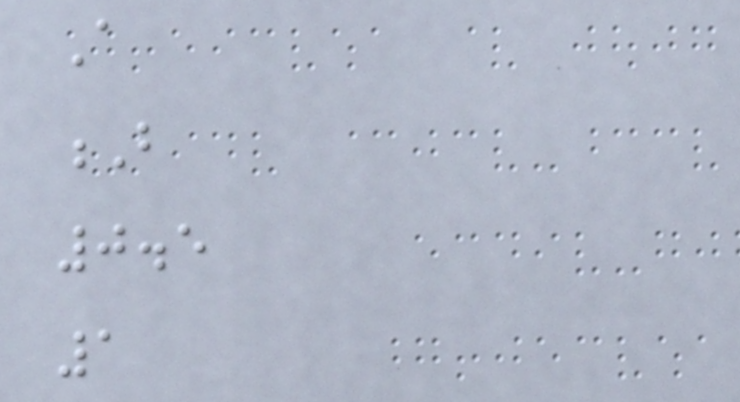A
B
0.5
1
